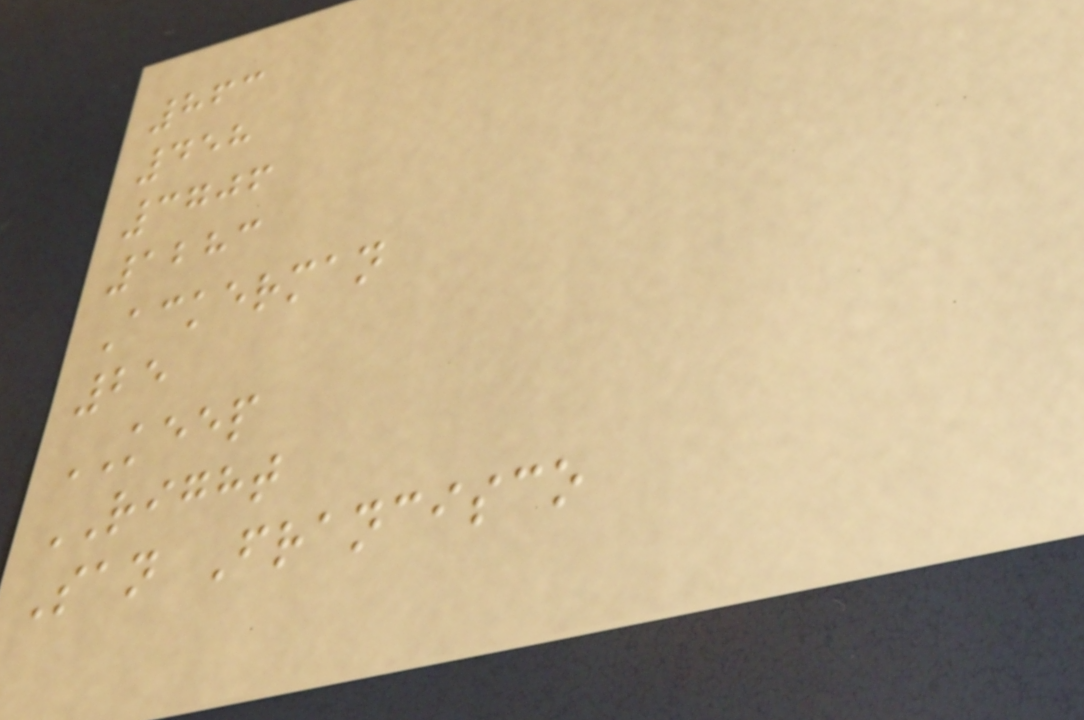863
458
3706
1283
Ackerman
25
KEEP
RIGHT
San Francisco
